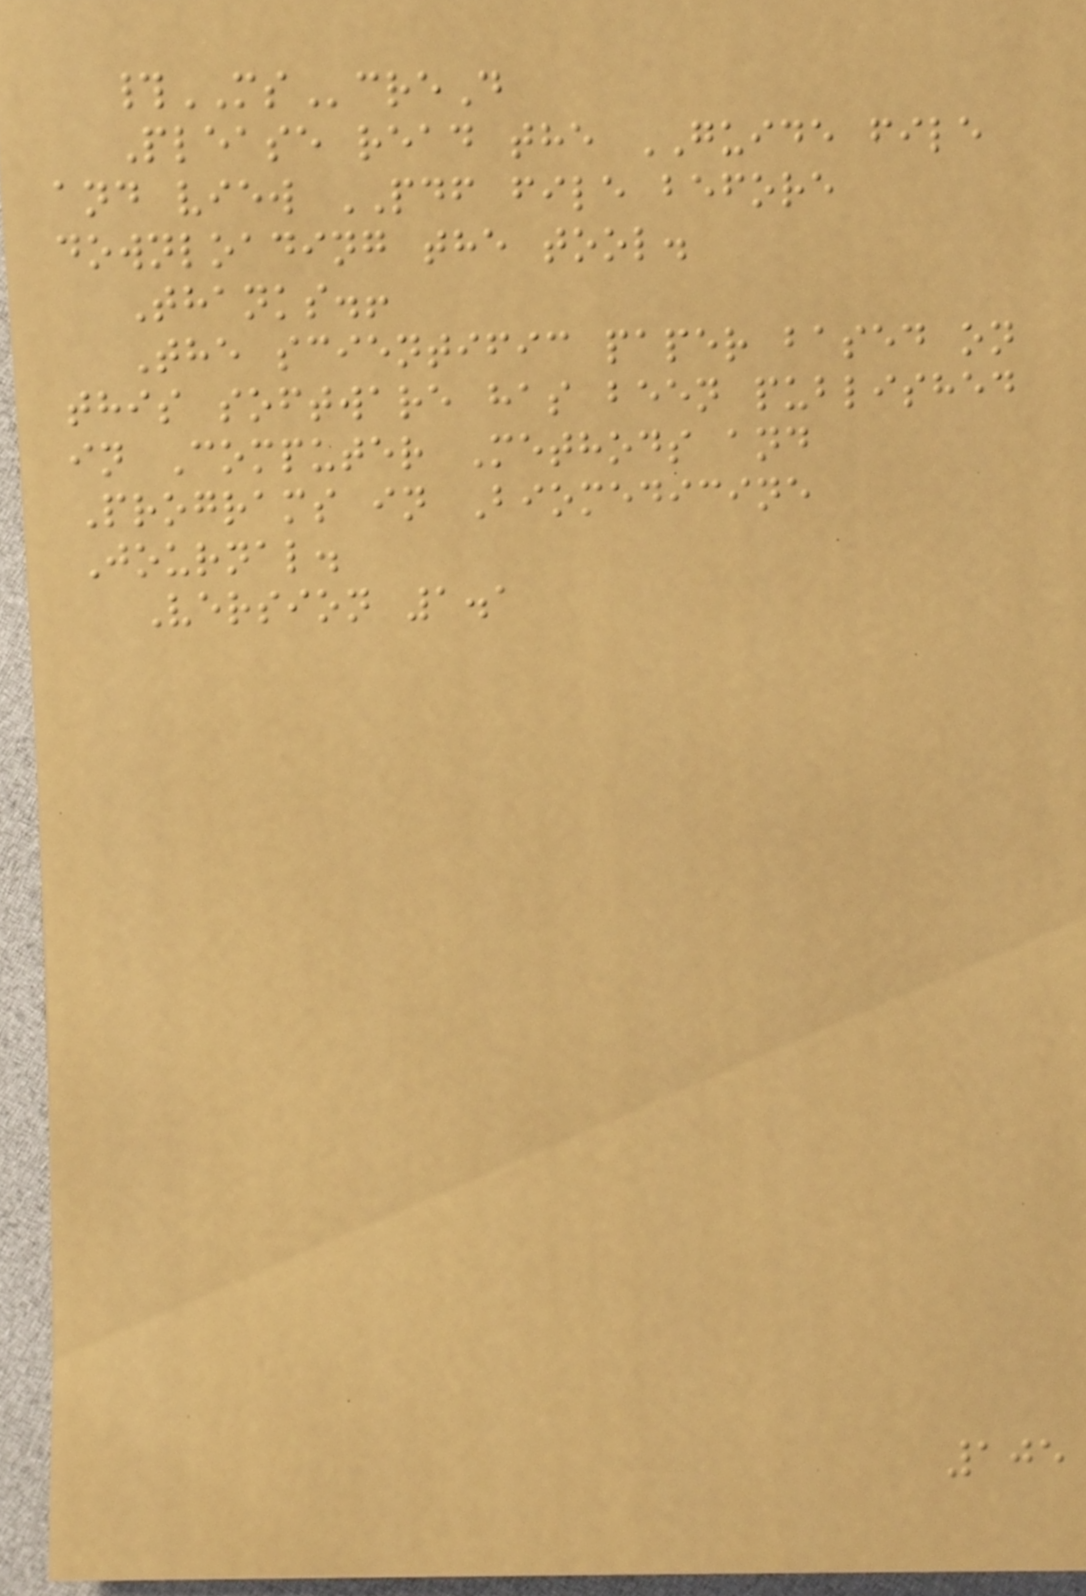#MScreD
Please read the GUIDE file
and view PDF file before
downloading the tool.
Thanks.!
The scientific paper based on
this software has been published
in Computer Methods and
Programs in Biomedicine
Journal.
Version 1.1
105
